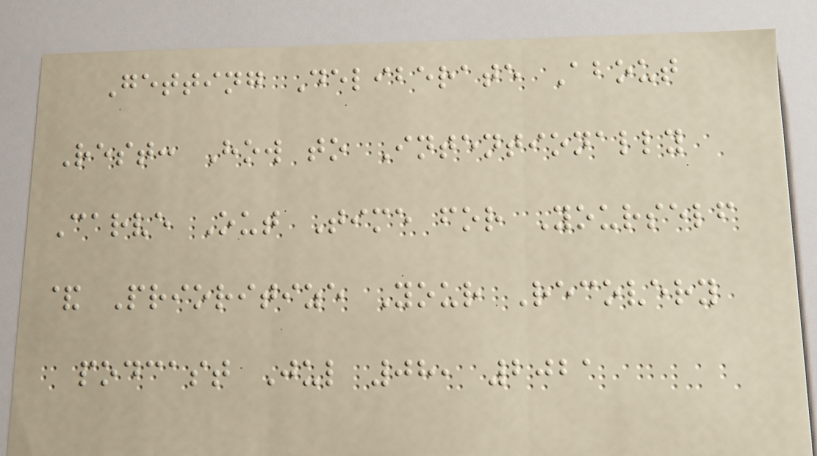Getting Deliberate About
Rest: How to Intentionally
Carve Out Time for Yourself
& Prioritize Your Recovery
podcast Jul 08, 2021
